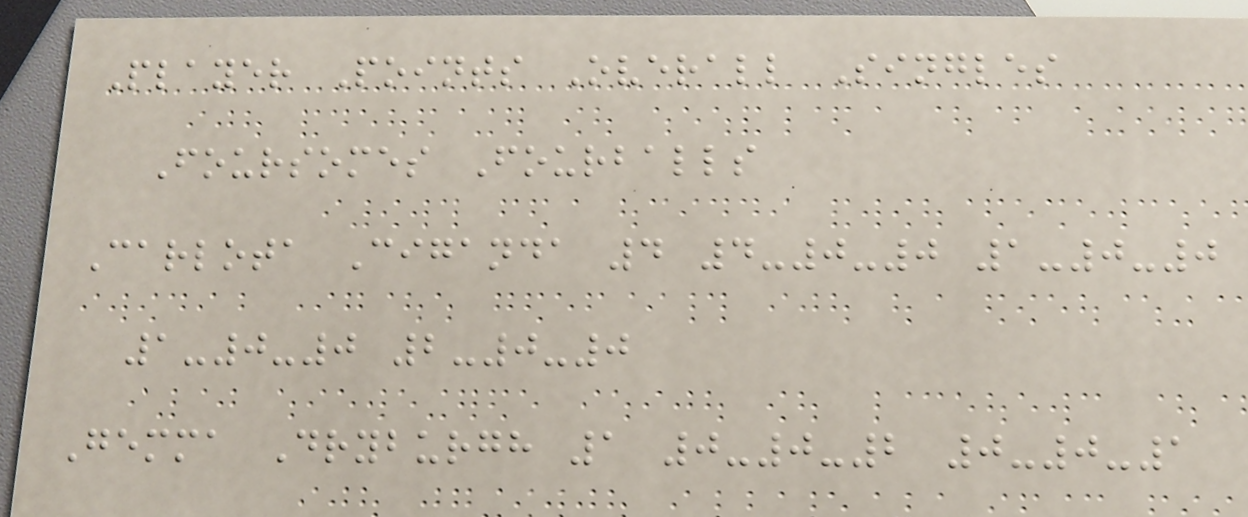Player Points Overall Singles
Foursomes Fourballs
Carlota Ciganda 4 4-0-0 1-0-0
1-0-0 2-0-0
Gemma Dryburgh 1 0-0-2 0-0-1
